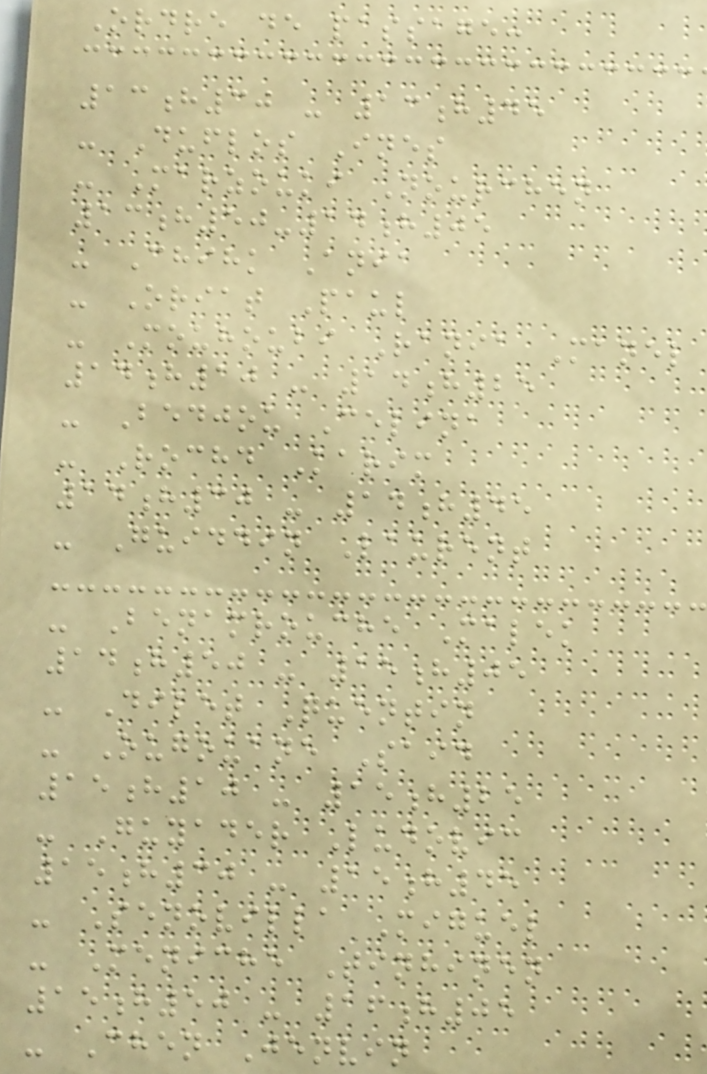Ordre de passage:
13h30 - 13h45
- Duflos Ines
- Marzouki Nourchen
13h50-14h05
- Chihk Ania
- Oriat Paul
- Mouhoubi Rania Manel
14h10 - 14h25
- Bedjou Celina
- Rochd Karim
14h30 - 14h45
- Guiddin Laurent
- Benamrouche Malek
14h50 - 15h05
- Dilet Quentin
- Ougouane Said
15h10 - 15h25
- Guyader Ludovic
15h30 - 15h45
- Senovilla Miguel
- Meniche Tinhinen
15h50 - 16h05
- Chen Jenvin
